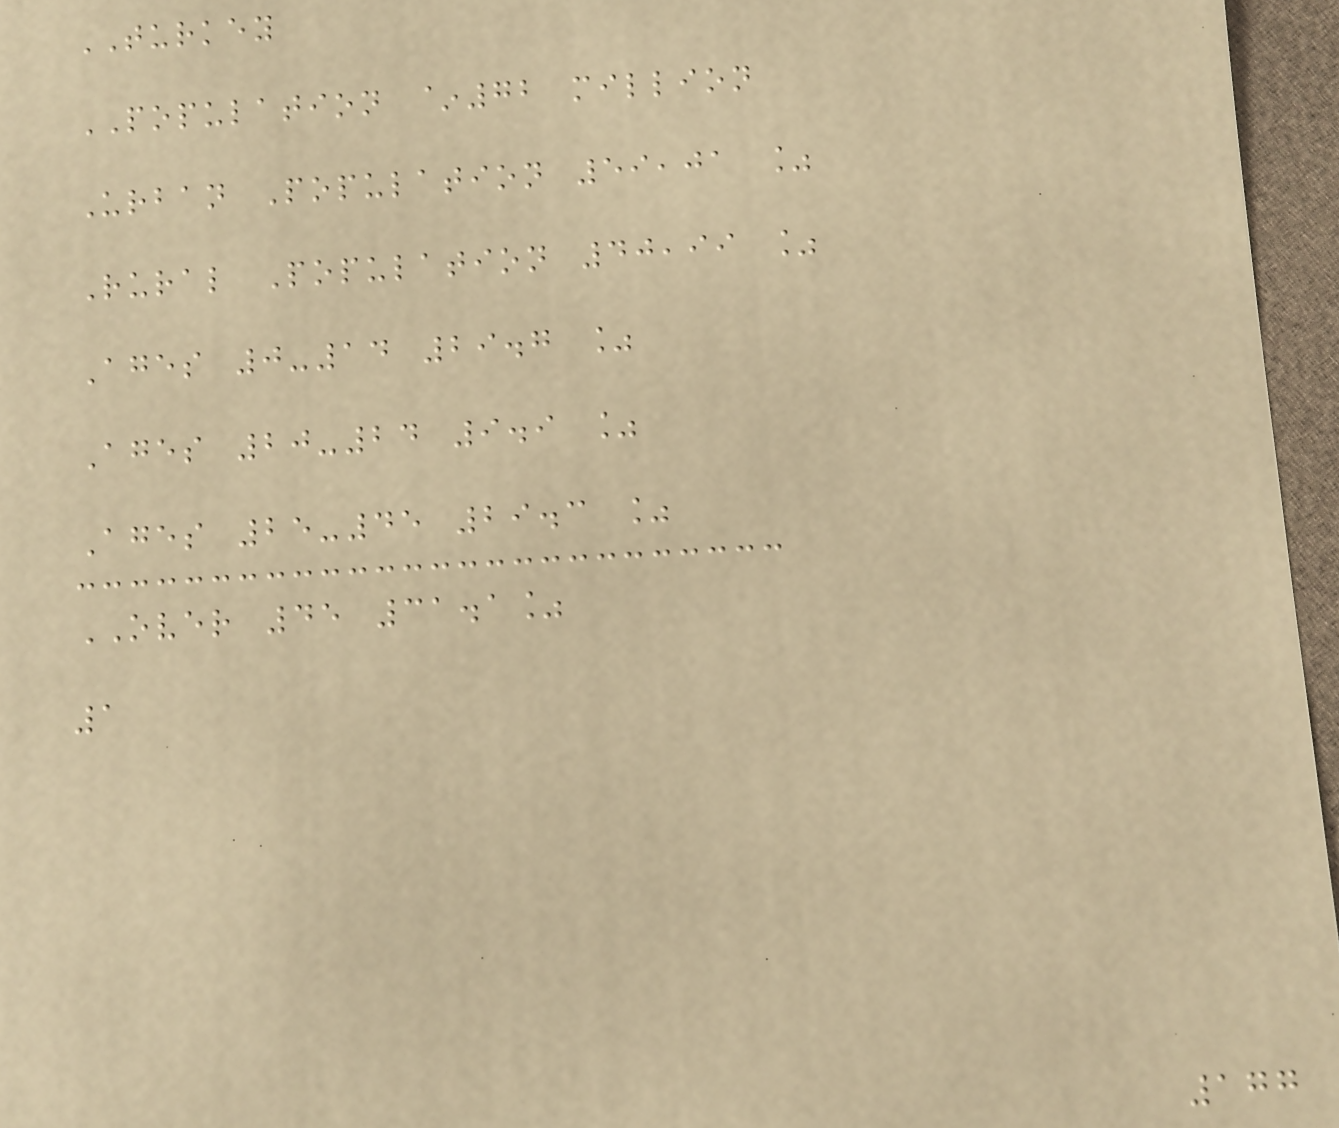TURKEY
POPULATION ~72 million
Urban Population 59,01 %
Rural Population 40,99 %
Ages 0-14 29.7 %
Ages 20-24 9.9 %
Ages 25-45 29.3 %
OVER 45 31.1%
1
177
